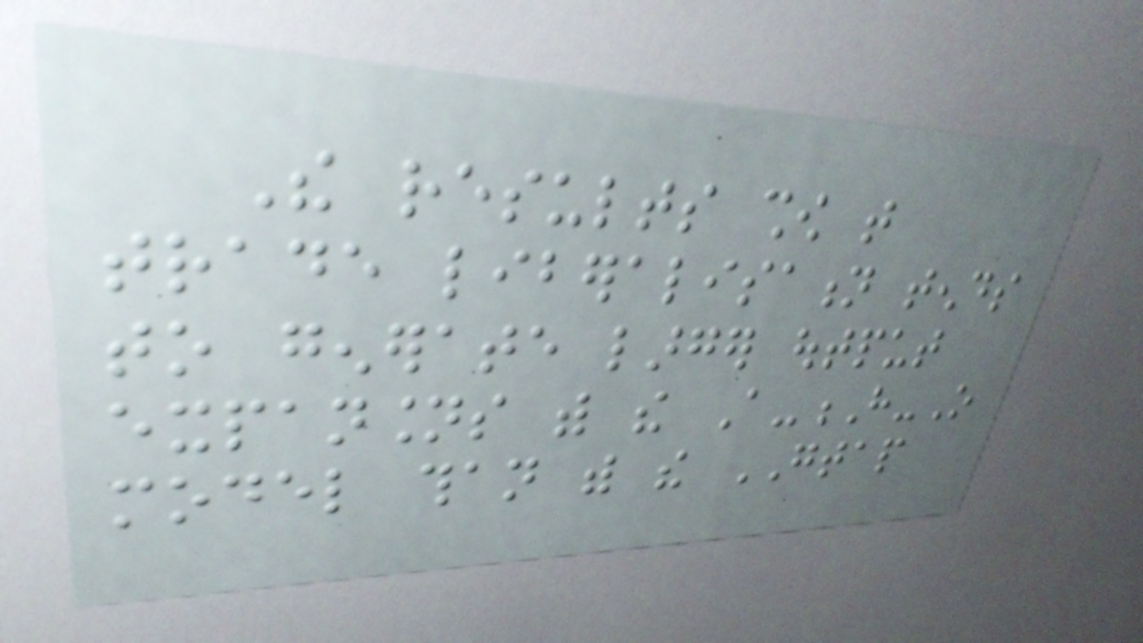The results show that
trade liberalisation tends
to generate larger output
expansions with the A-H-O
model than with the GTAP
